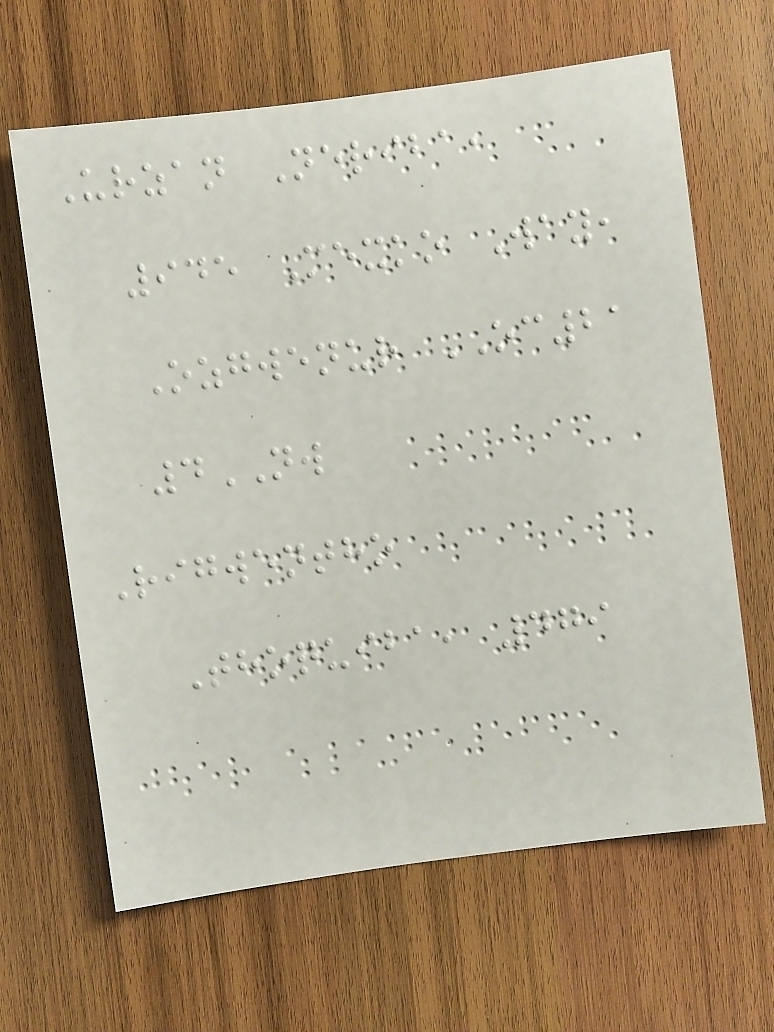Urzan Neriba,
945 Mexko Way,
Ozgwenur OC21
4NW
Rigwentho
Thoquiba, 479
